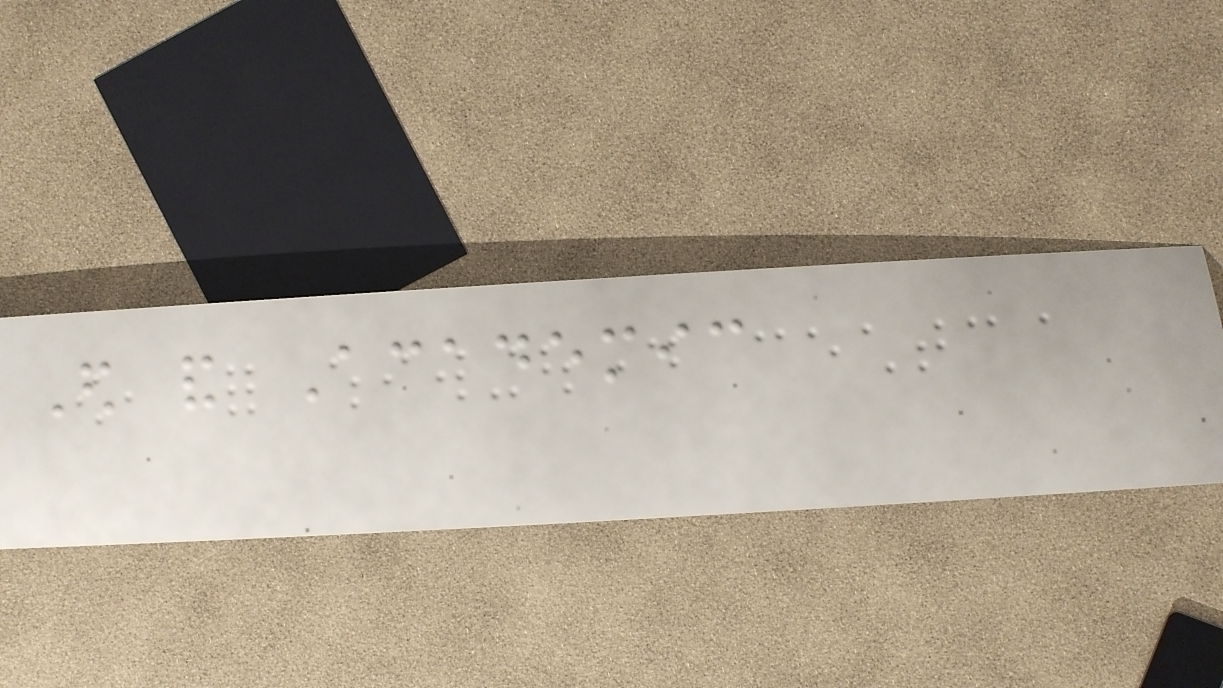Ed and Academic
